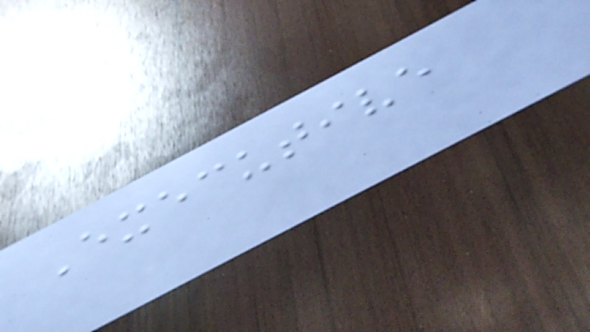Executive
